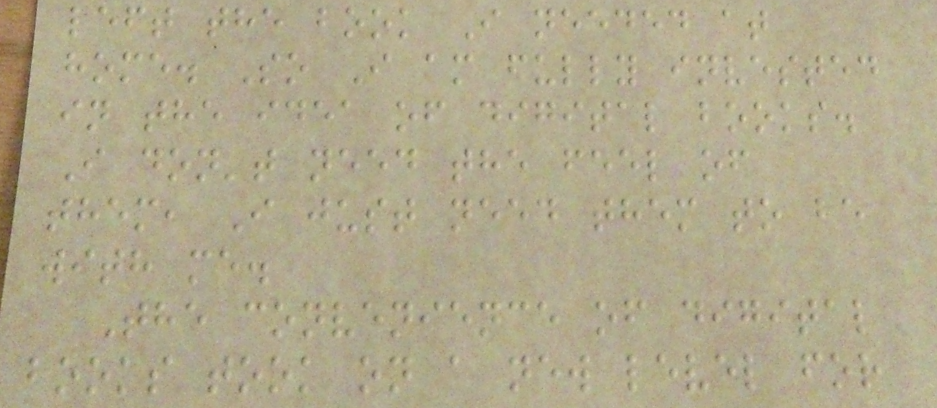left the book I needed at
home. So I am fully invested
in the idea of digital books.
I don't need the feel of
them, I just need them to be
with me.
The convenience of digital
books took on a new level for
